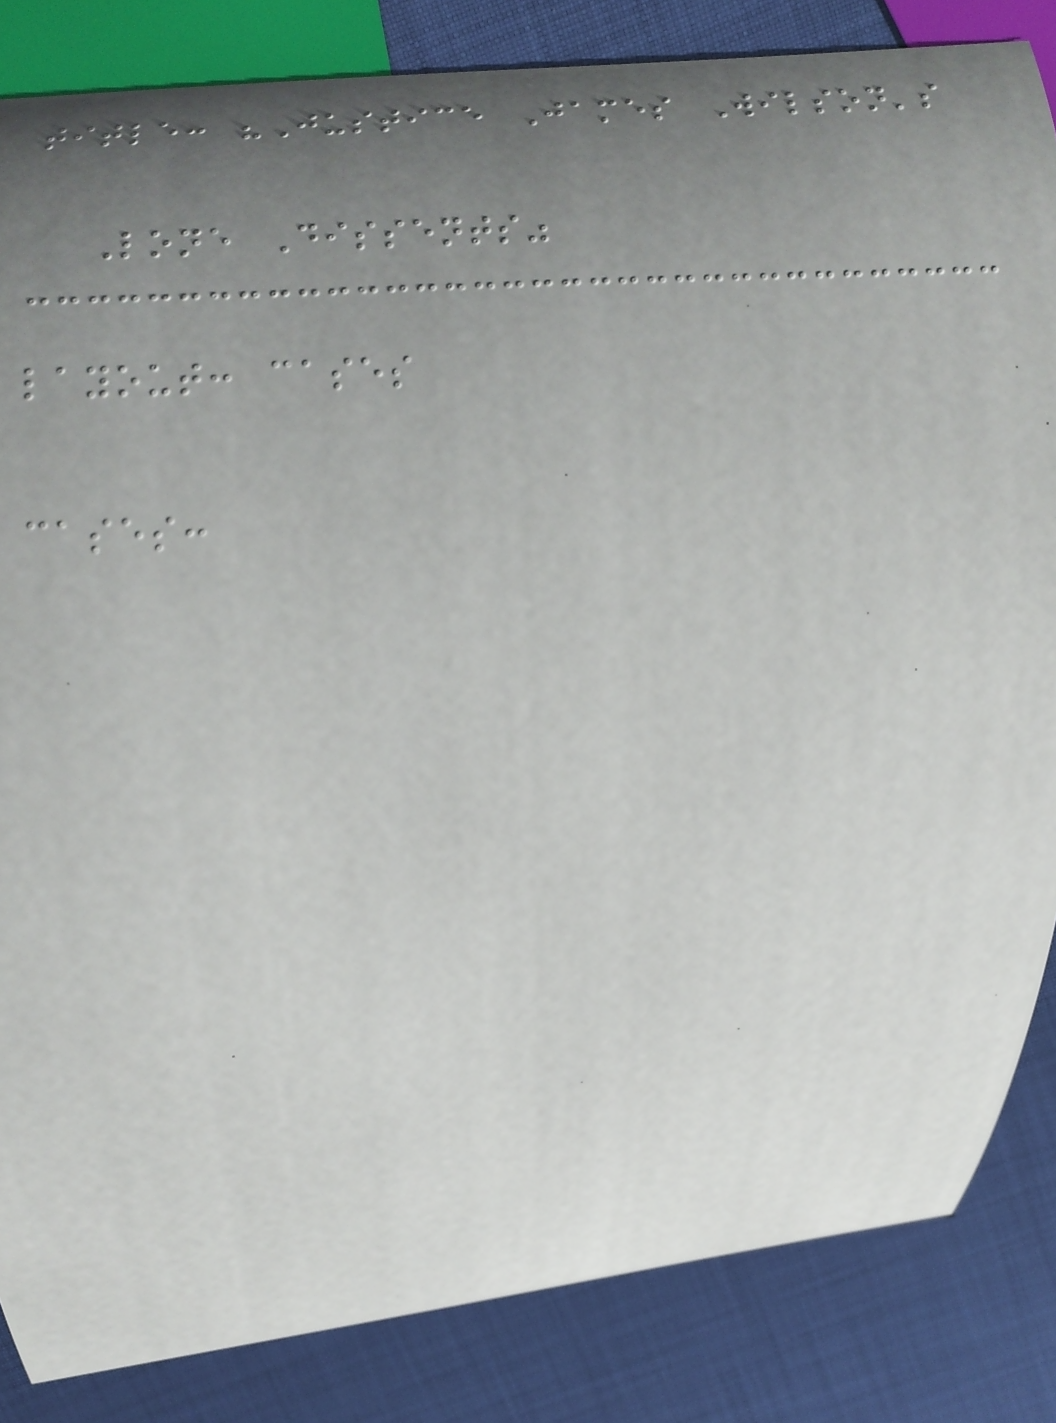title: "Justice James Wilson's
Lone Dissents"
layout: cases
cases:
